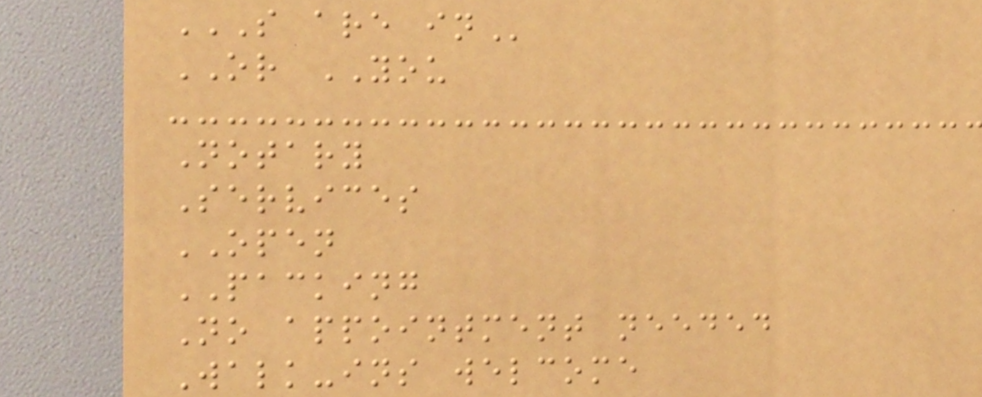S ARE IN
OR YOU
Notary
Services
OPEN
PACKING
No appointment needed
Walk-ins welcome
